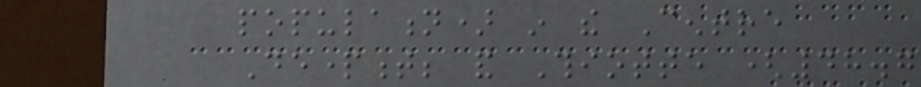population) in the Centre
Department; and Thiotte (48.7
